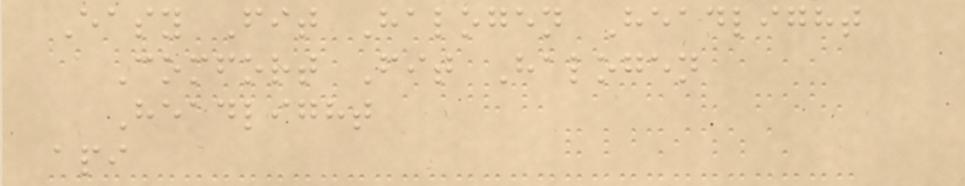Easy Fit Halogen Headlight
Comfort Fit Halogen
Headlight
api
